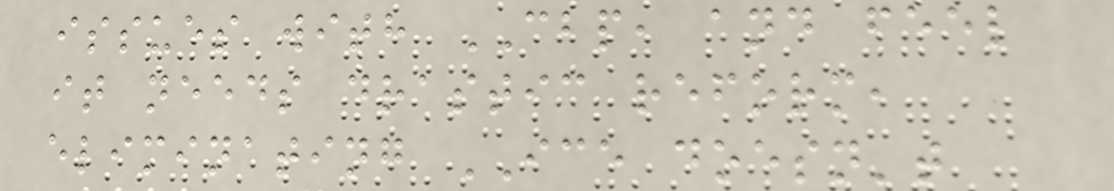issues with CBP, and feel
it needs drastic reform,
eliminating ICE doesn't
